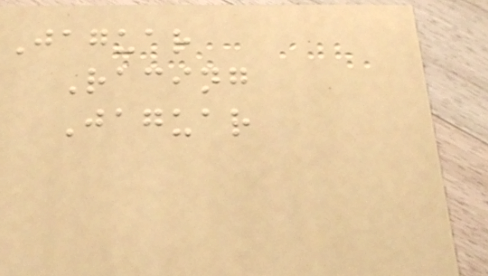Jaguar
Racing
Jaguar
